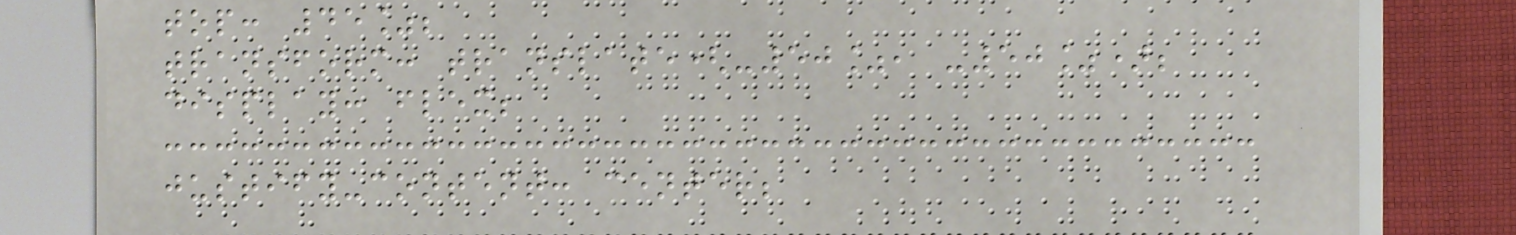top: 45%;
transform: translate(-50%, -50%);
display: flex;
justify-content: center;
